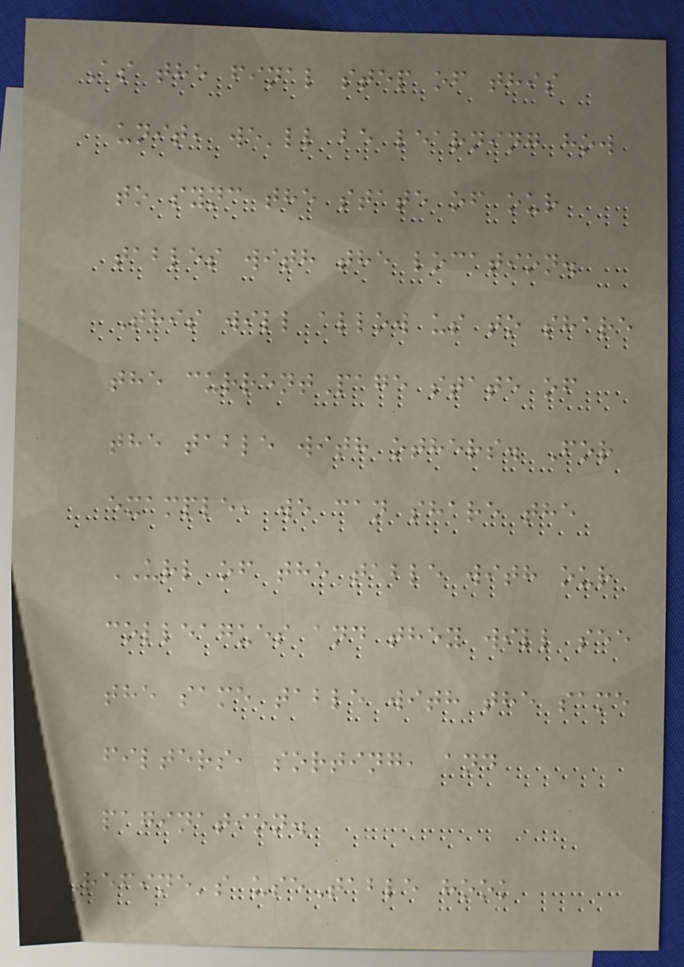As the final step of this
unit, we'll be learning how
to sync the state of our
tables with the location.
This will allow us to share
the currentPage state of
the table with others. For
example, we can share the
URL of the table with our
colleagues and they will see
the same table with the same
filters, sorting, and
pagination.
Refine's useTable hook
